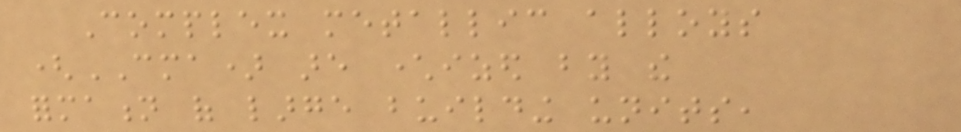Complex metallic alloys
(CMA) are characterized by the
formation of large building units,
